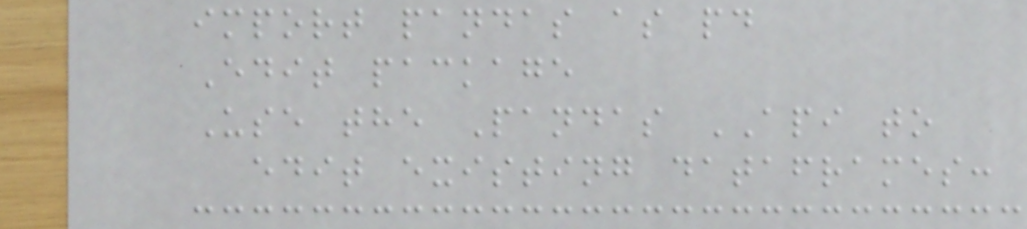import pandas as pd
Edit package
Use the Pandas API to
edit existing dataframes:
